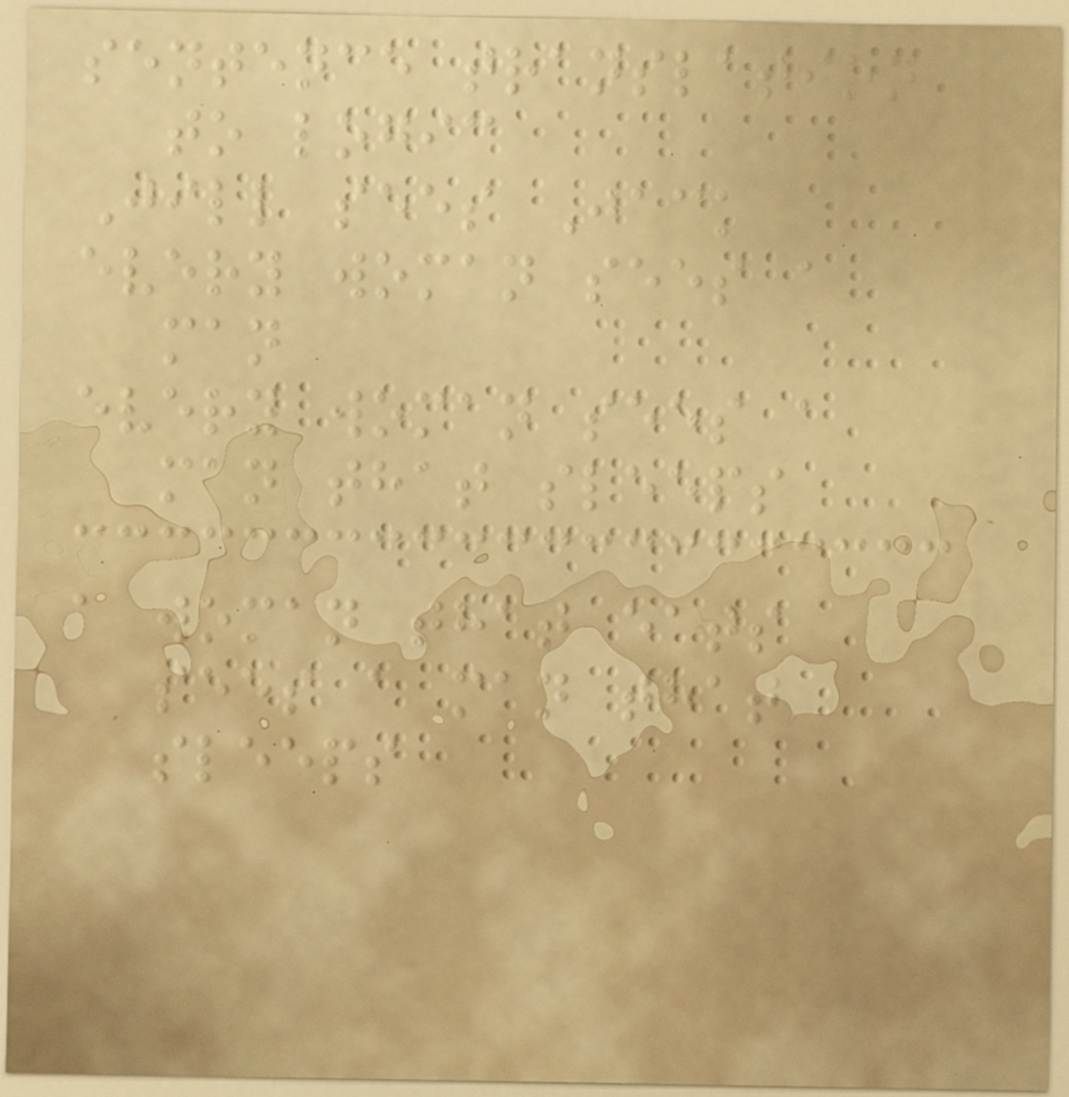sentence translation
to logic
Jill sees Jack
every woman sees a
man
every woman sees a
man that sleeps
a woman that eats
sees a man that
sleeps
